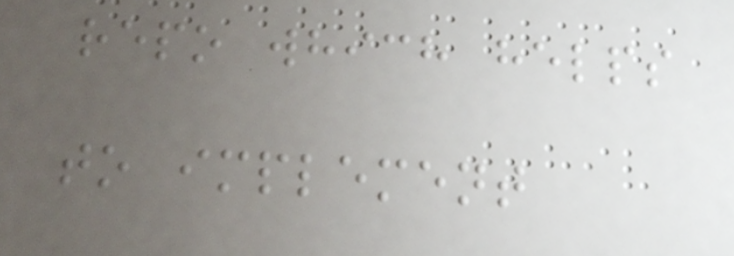repo which helps
to implement
